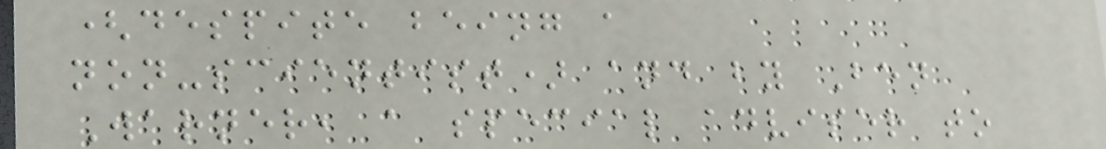(despite being a
non-scientist) and by Ben
Warner, a special adviser to
